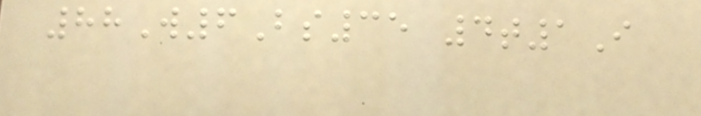88W6Bs35 4t1I
